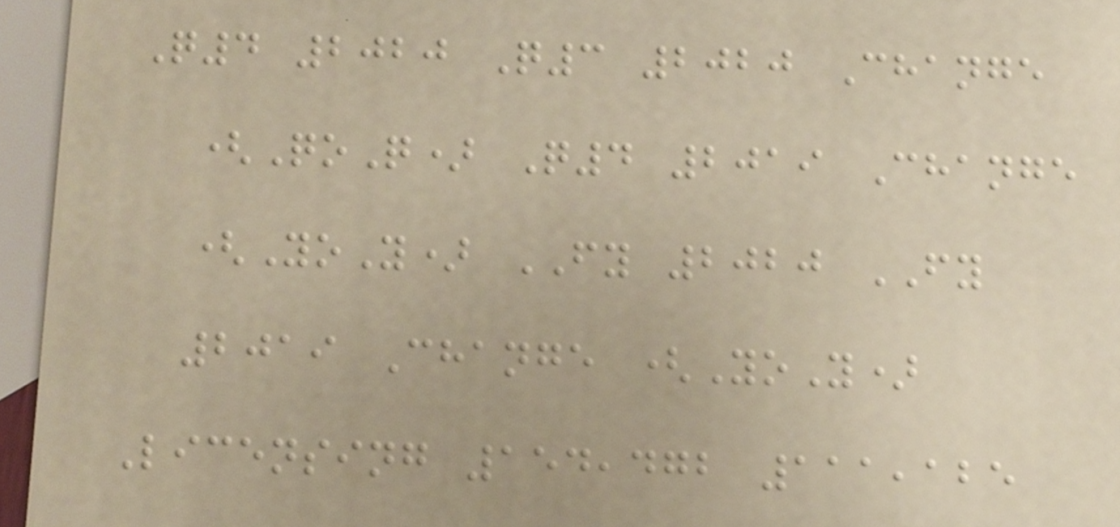Q4 2020 Q3 2020 Change
(QoQ) Q4 2019 Change
(YoY) FY 2020 FY
2019 Change (YoY)
Licensing 154,472 111,125
